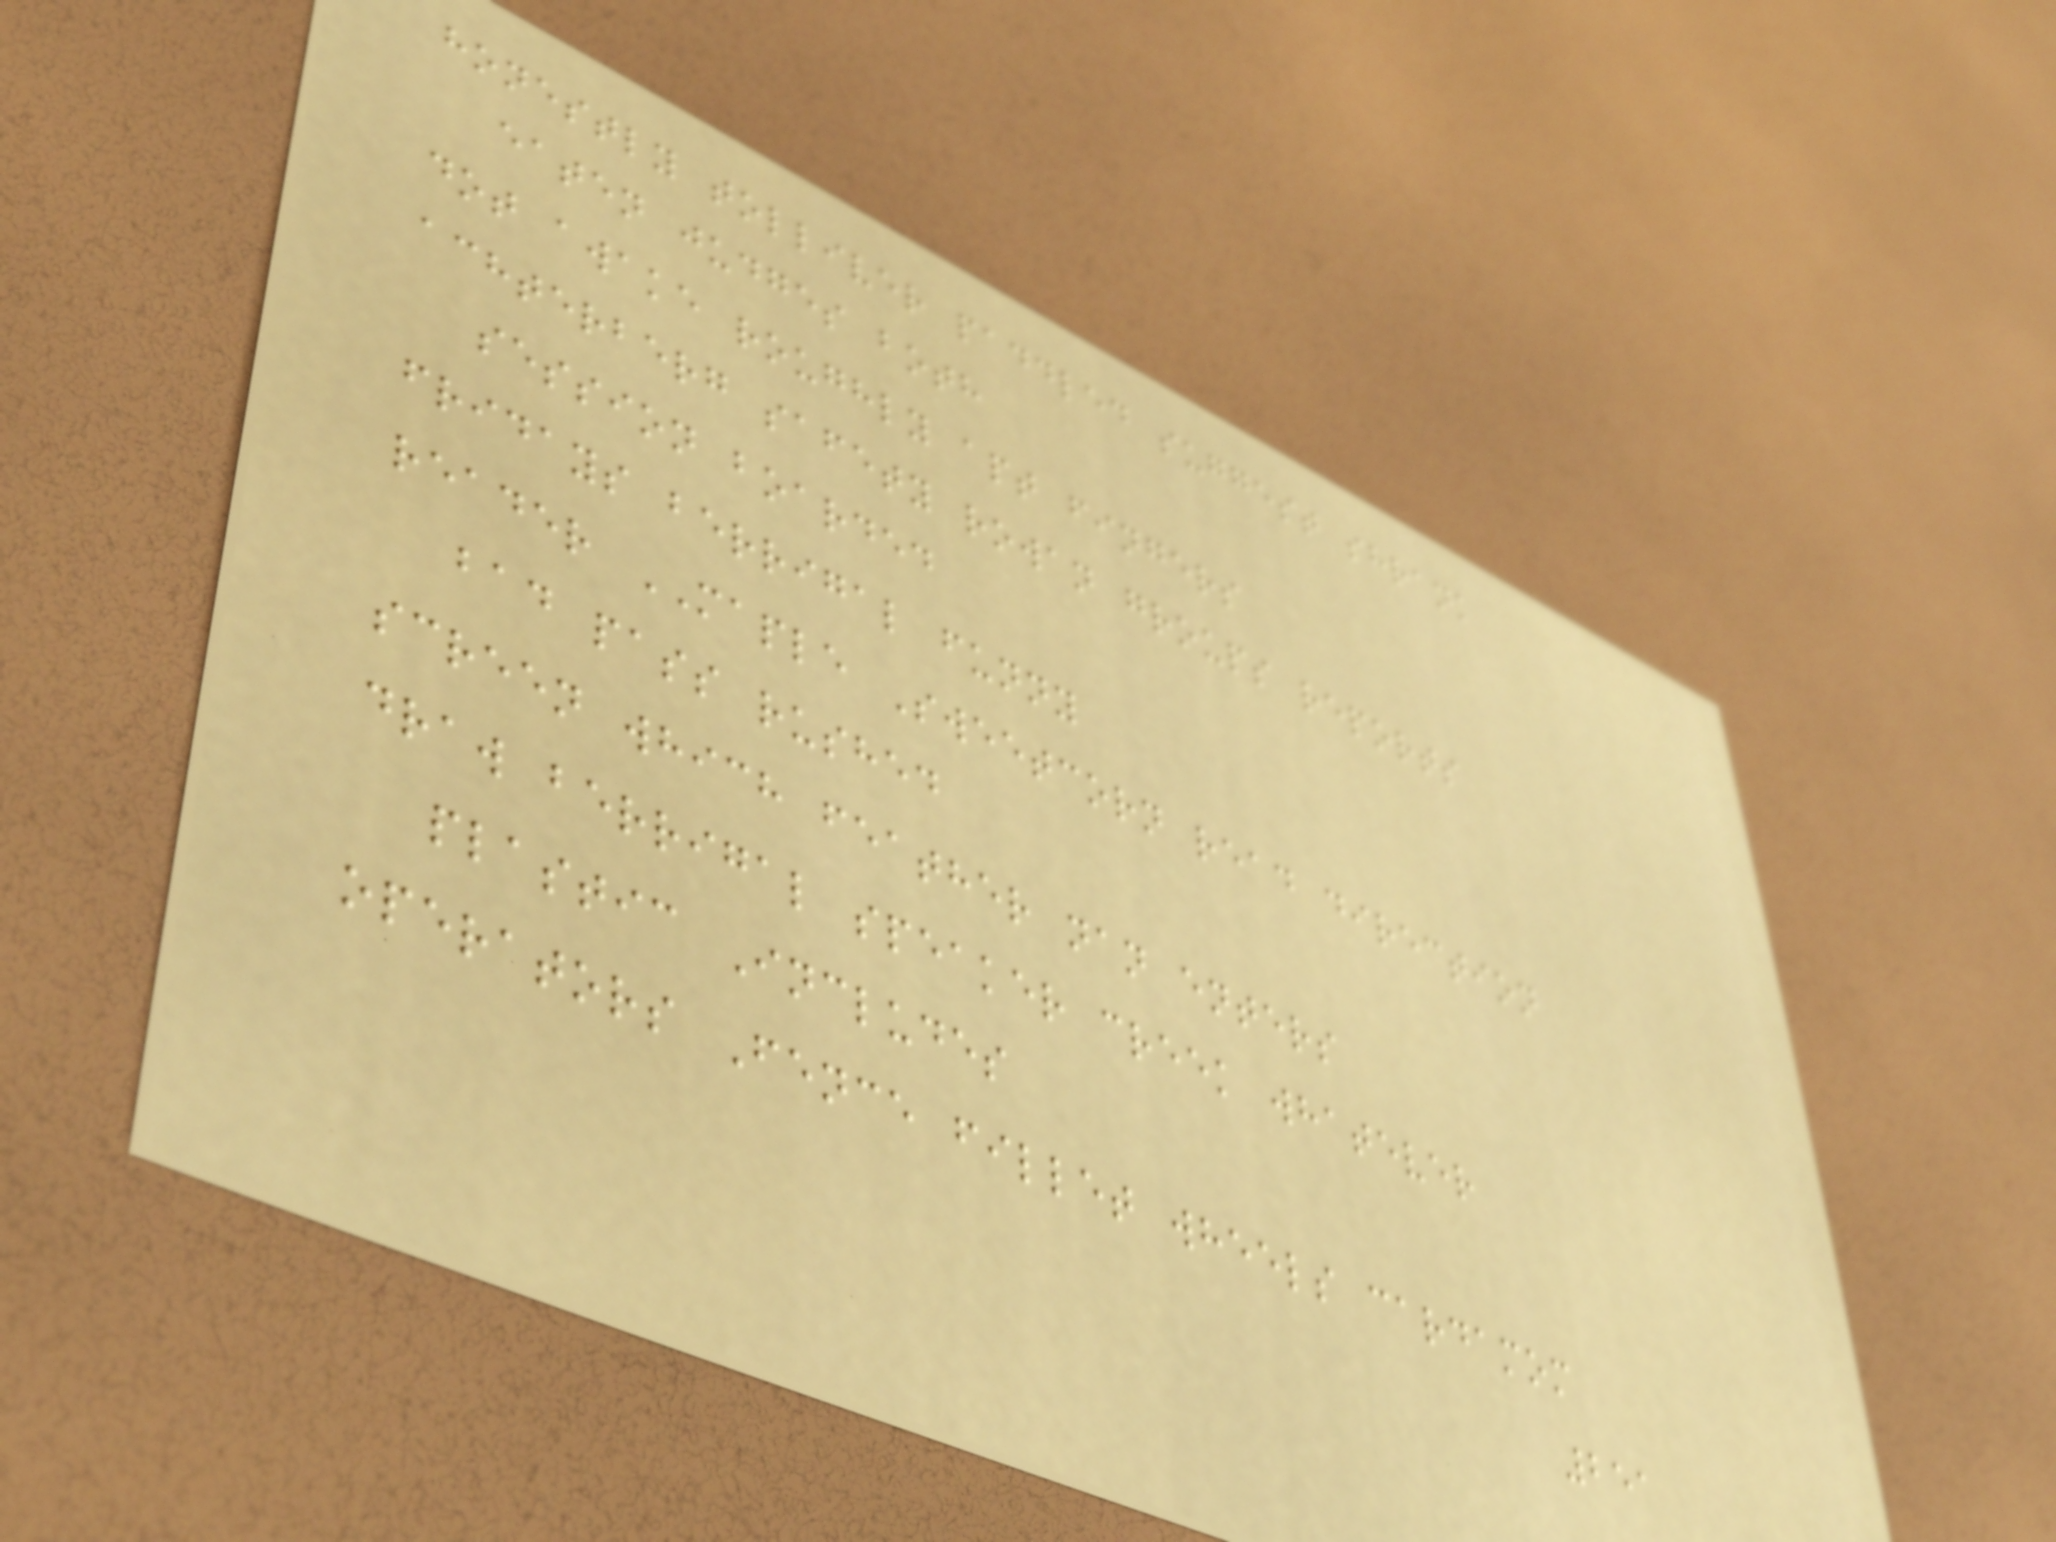honestly tolliver paddled suggest shrank
eaten judges both
dot awake roughly apt fingers
achterberg safety rowan groups reports
session boarded
fridays berrigal funny
reader MAPLE Sweetcorn read direction
bad pass rushed
screen which feather nan enters
draw berrigal speaker creek whatever
plastic Includes
operators Fence fillet wheels cardamom
251
